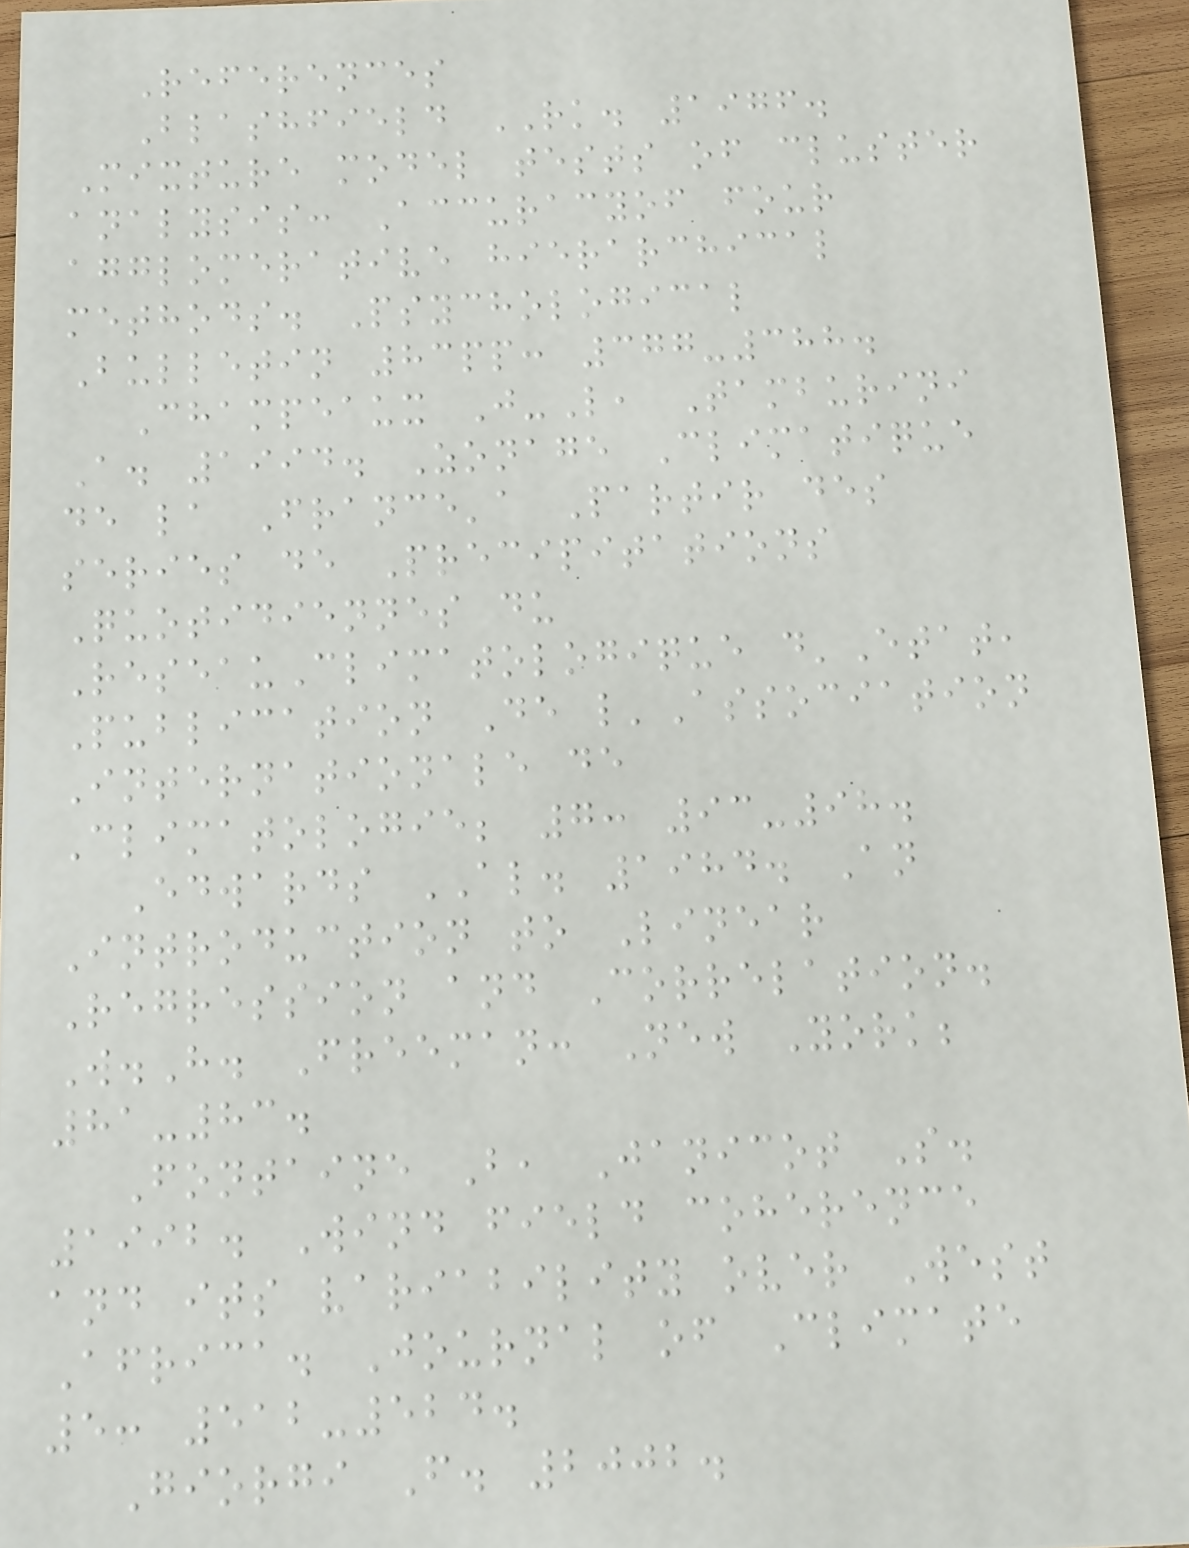References
Blashfield RK. 1976.
Mixture model tests of cluster
analysis: Accuracyof four
agglomerative hierarchical
methods. Psychological
Bulletin 83pp: 377-388.
Champeaux J-L, Tamburini
A. 1994. Zonage Climatique
de la France'a Partir des
series de Precipitations
Quotidiennes du
ReseauClimatologique d'Etat,
Publication De l'Association
Internationale de
Climatologie; 7: 93-98.
Edwards AL. 1984. An
Introduction to Linear
Regression and Correlation.
W.H. Freeman: New York;
81-83.
Fontaine B, Janicot S.
1992. Wind field coherence
and its variability over West
Africa. Journal of Climate
5: 512-524.
Giorgi F. 2002.
